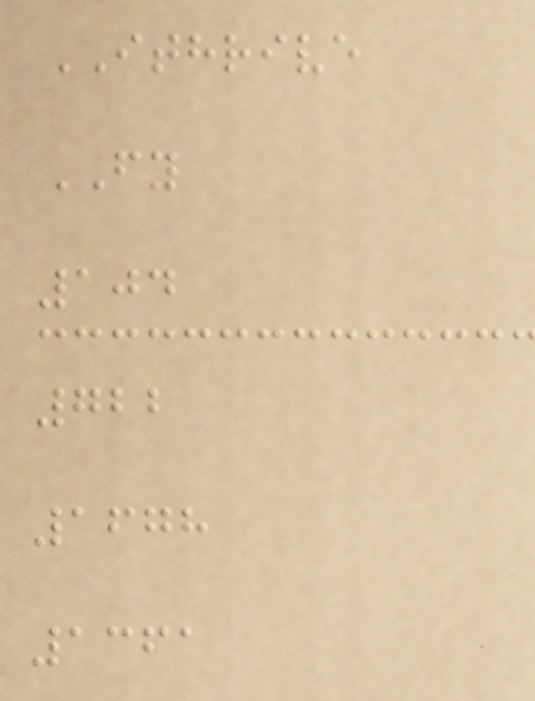ITHRIVE
FY
104
722
1678
1361
